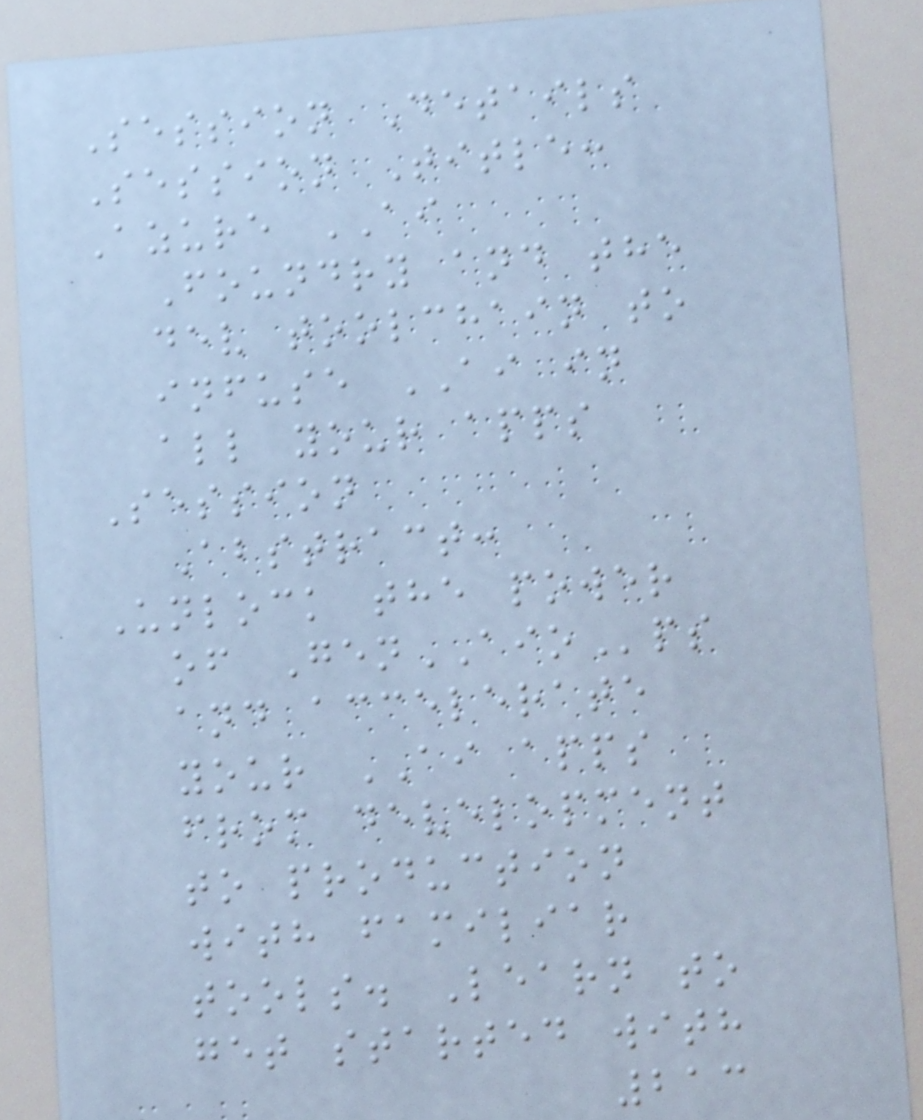Session Details
Session Title:
Azure AI
Foundry and the
dev toolchain to
infuse AI in
all your apps
Session
Abstract:
Unlock the power
of GenAIOps
and accelerate
your AI apps
from development
to production
with familiar
tools. Learn to
get started with
213
